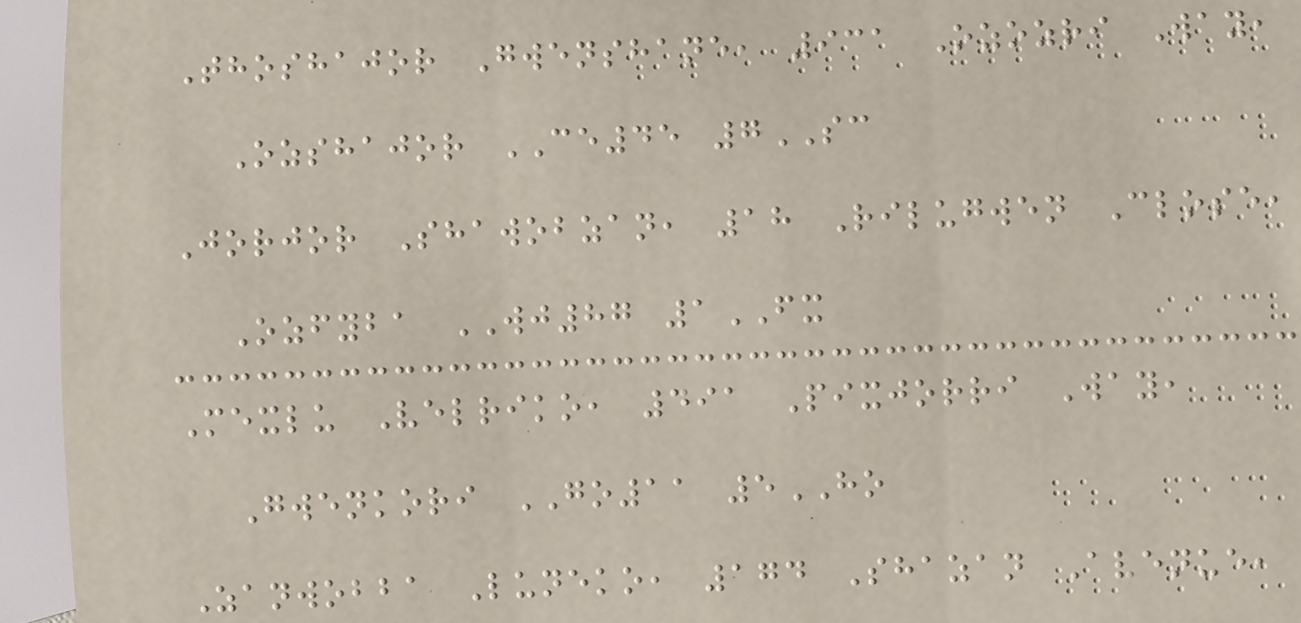Thoshajor Gwenshane, 931 Ozozri Way,
Ozshajor CE45 7SC
Jorjor Shawobzan, 18 Rilugwen Close,
Ozfyba WJ87 1FX
Mexlu Velriko, 491 Pixjorri Way,
Gwenkori GO11 5HO
Zanwobba Luneko, 174 Shazan Avenue,
